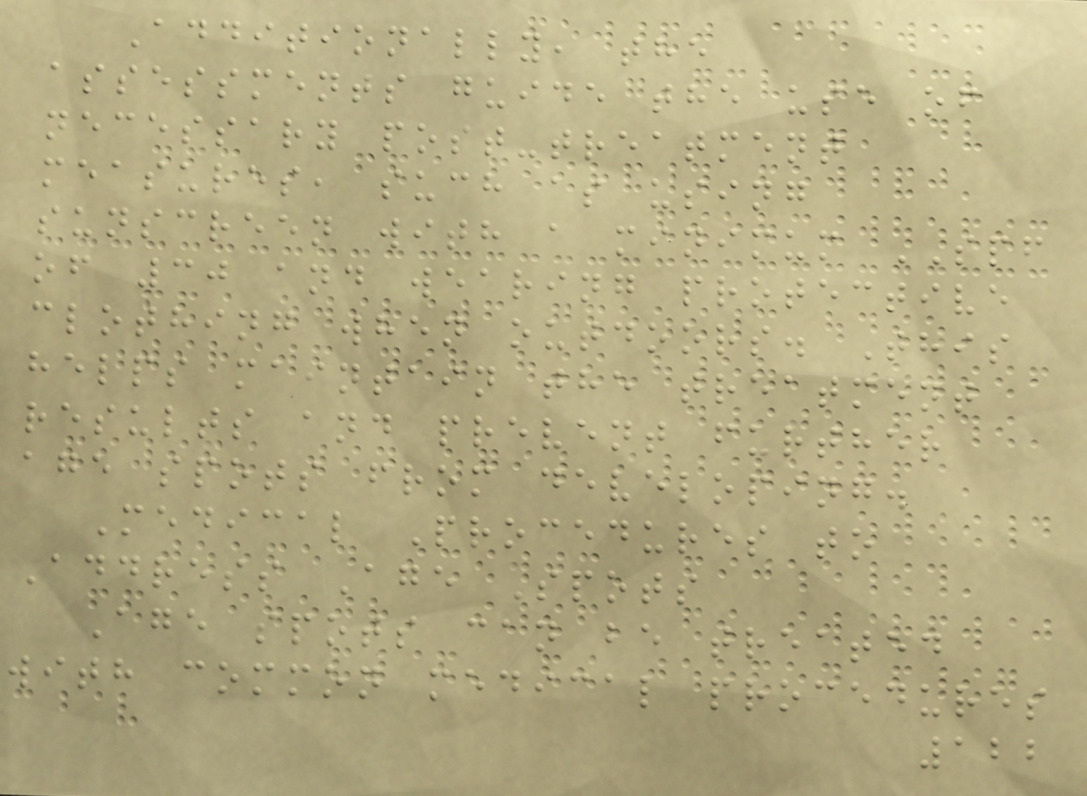Additionally, the
assessments guide the use of
necessary post-treatment
measures, such as using
sunscreen with a minimum SPF
of 30 and wearing protective
clothing when outdoors. This
helps maintain the treatment
results and prevent further
age spots from developing.
Medical Procedures to
Address Age Spots
Age spots can be treated
with common medical procedures
122
